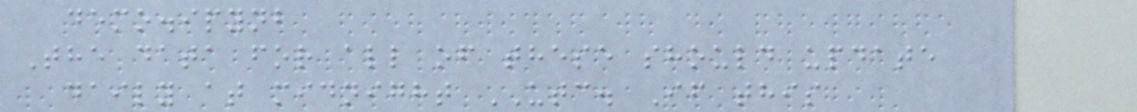demo.ipynb
The data for all of these should update
daily at midnight UTC. If this
